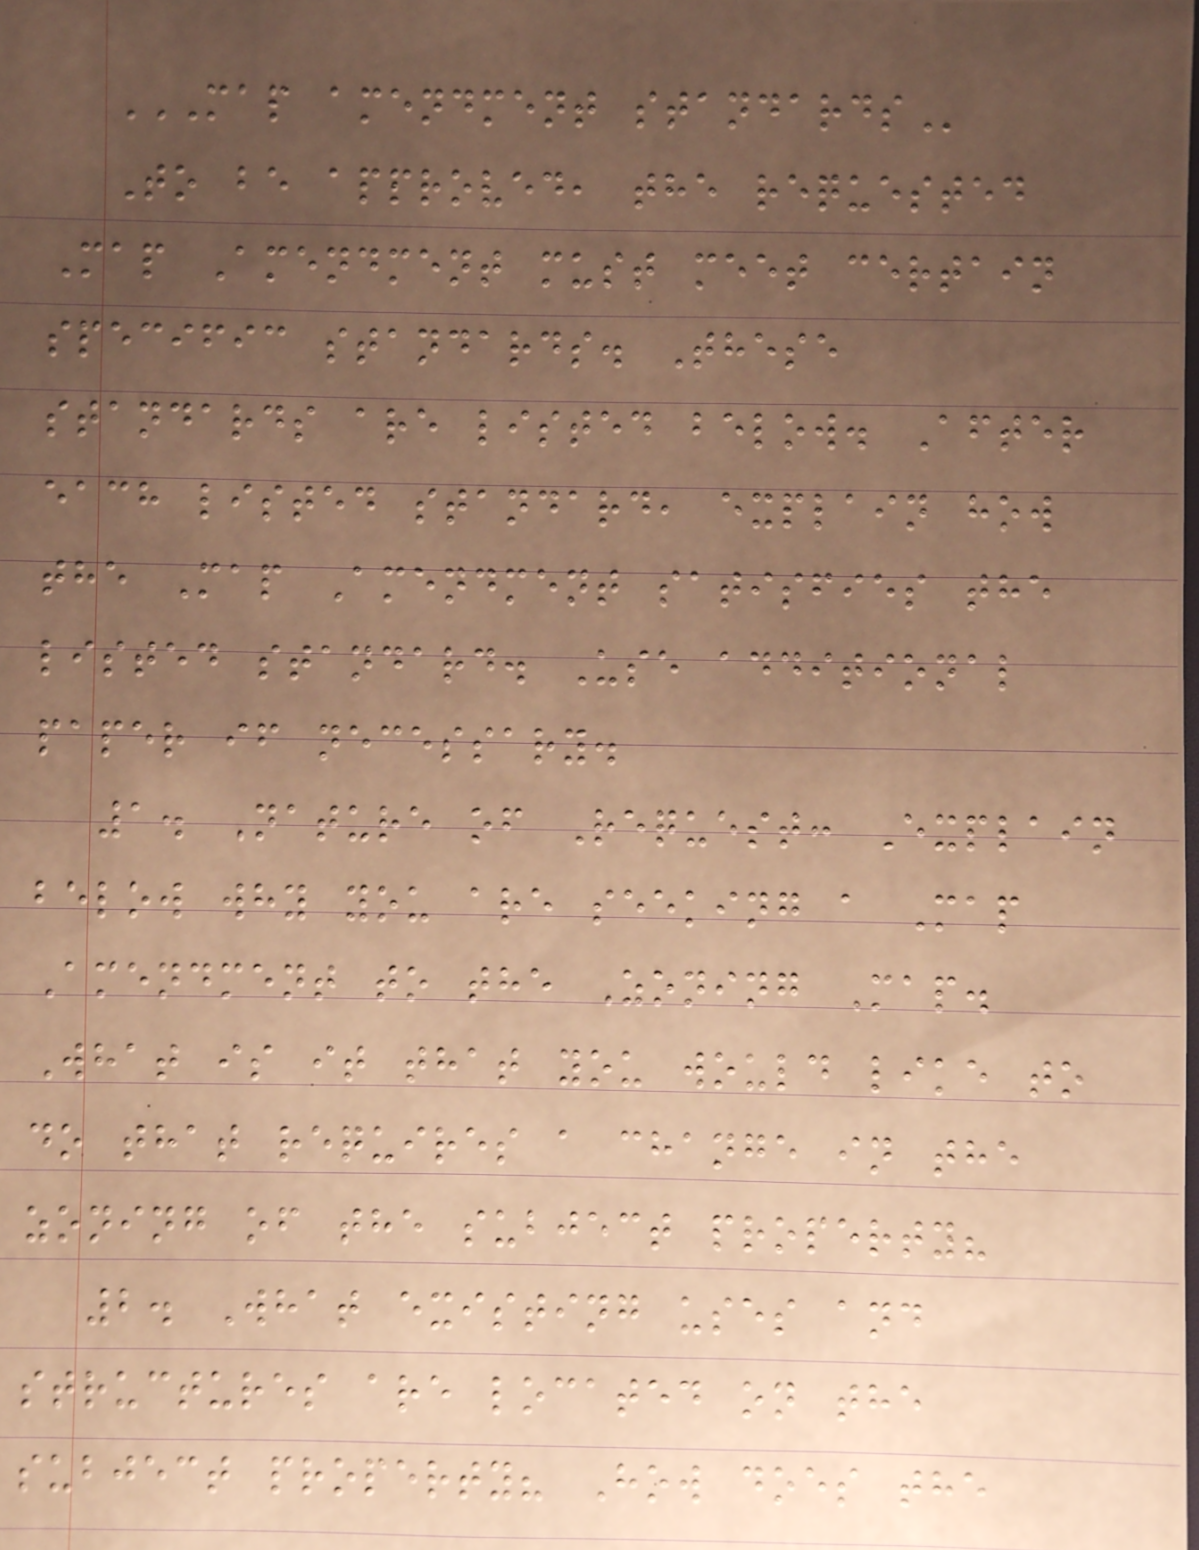MAP AMENDMENT STANDARDS
To be approved, the requested
Map Amendment must meet certain
specific standards. These
standards are listed below. After
each listed standard, explain how
the Map Amendment satisfies the
listed standard. Use additional
paper if necessary.
1. Nature of Request: Explain
below why you are seeking a Map
Amendment to the Zoning Map.
What is it that you would like to
do that requires a change in the
zoning of the subject property?
2. What existing uses and
structures are located on the
subject property? How does the
